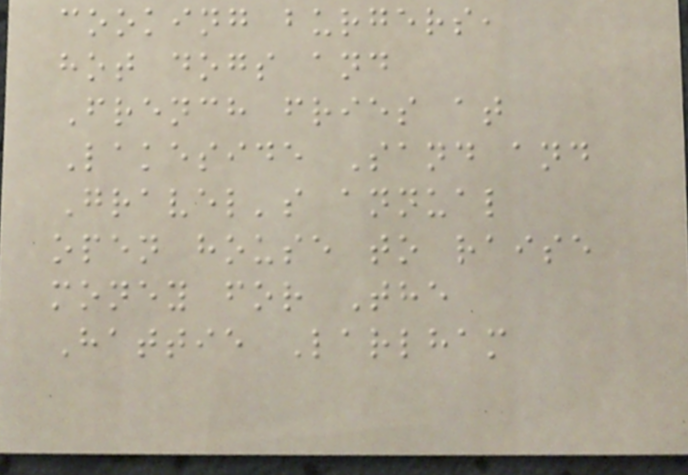cooking burgers,
hot dogs and
French fries at
Lakeside Sand and
Gravel's annual
open house to raise
money for The
Hattie Larlham
